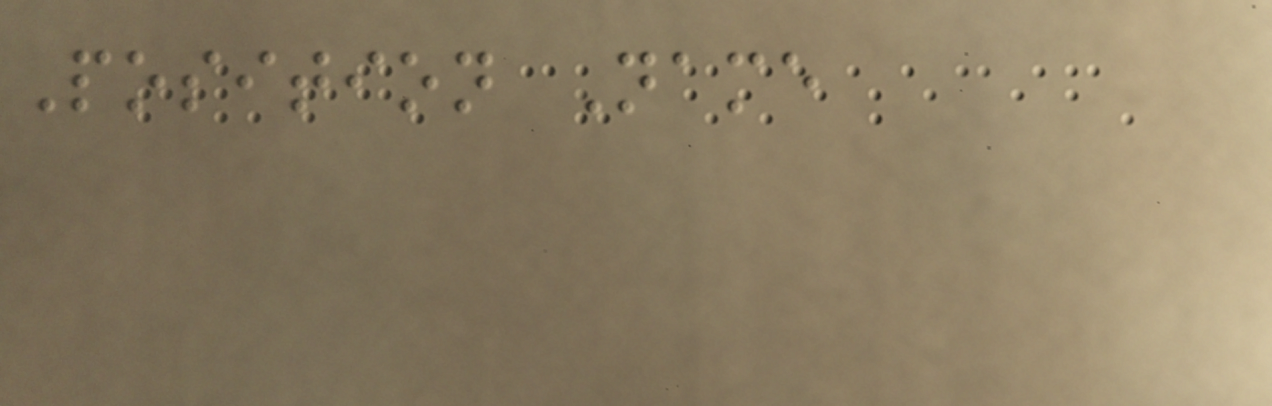Position Name
